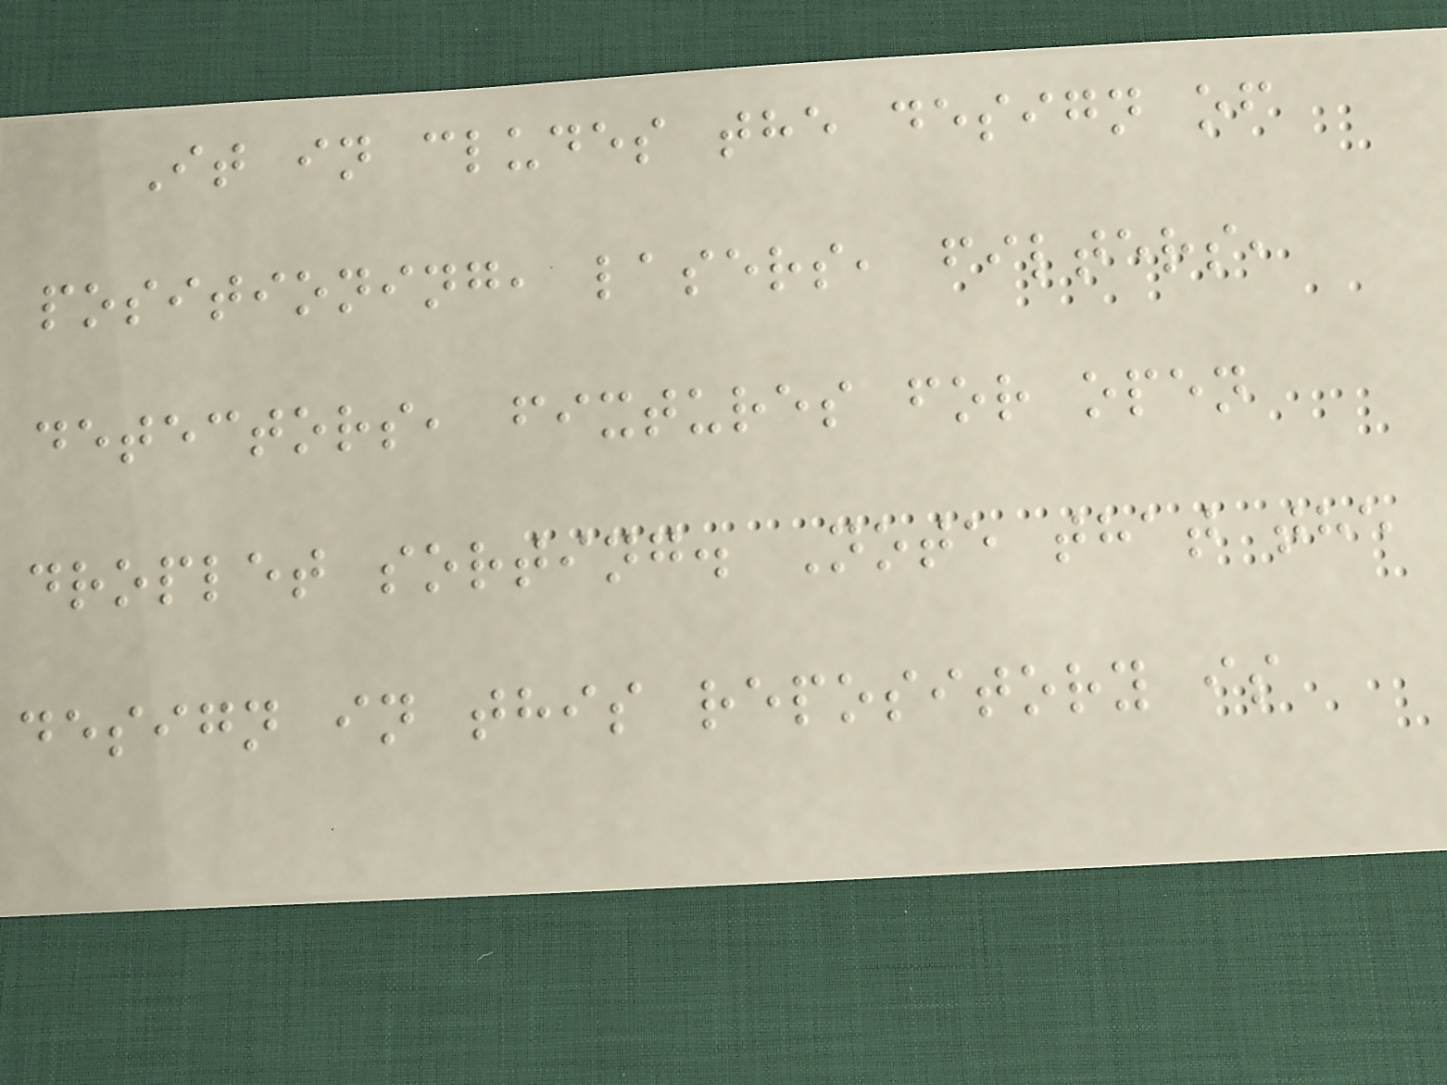It in cludes the design of
positioning, lasers, filters,
detectors, fixtures for open
droplet sorting. Note that the
design in this repository is
